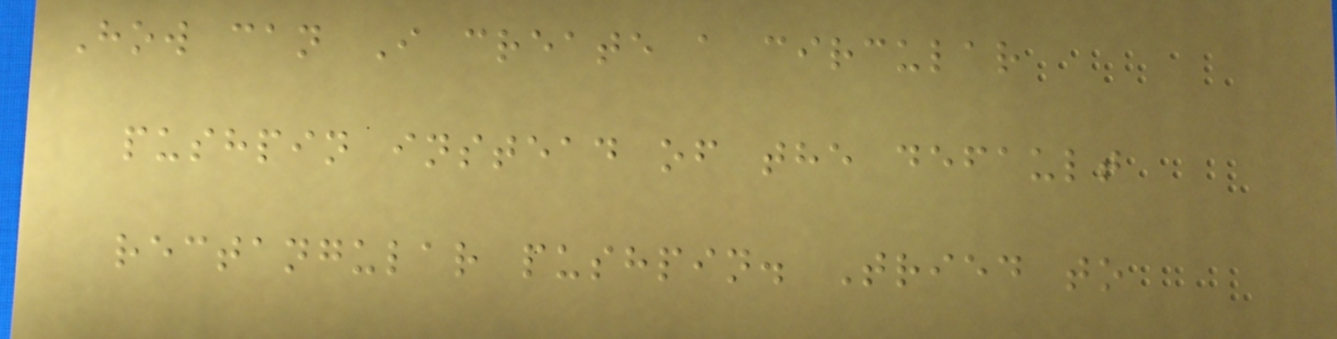How can I create a circular
pushpin instead of the default
rectangular pushpin. Tried to
